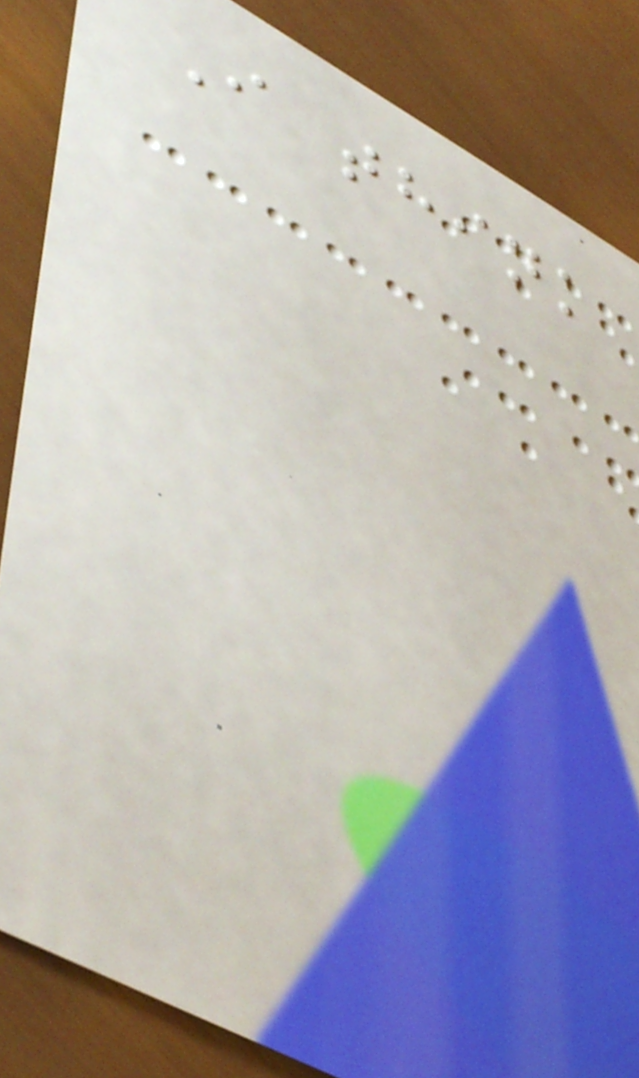I think
